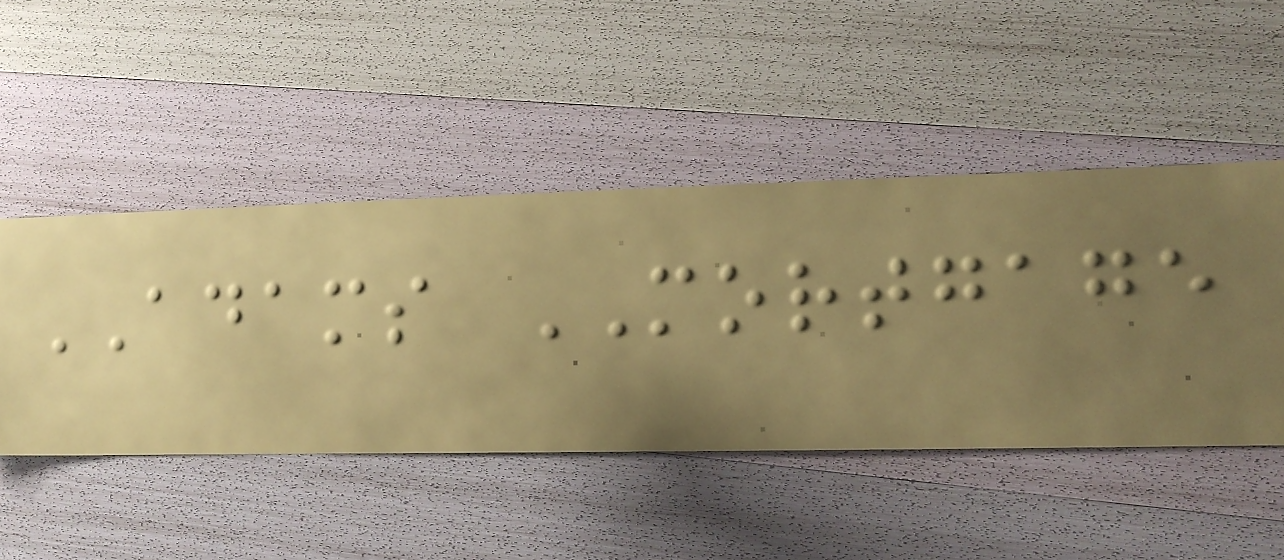ADAMS MORTGAGE
